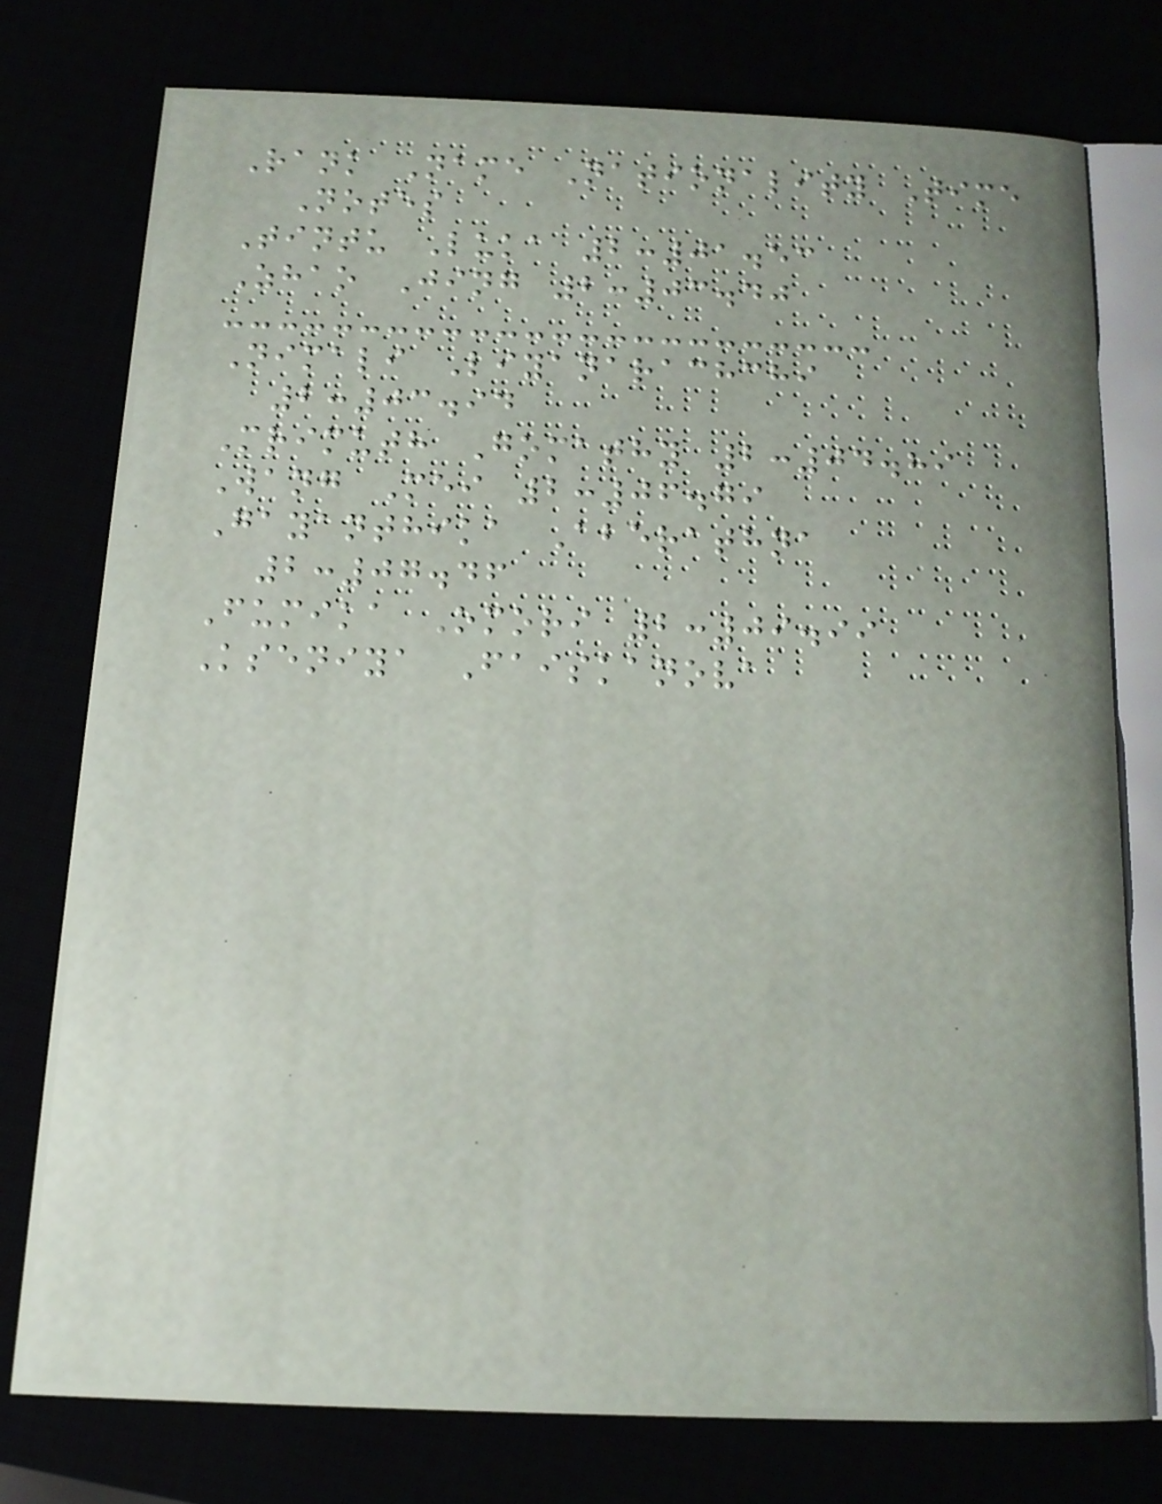Rank Name Nationality Time
Notes
Tintu Luka 2:01.53
Zhao Jing 2:03.40
Nimali Liyanarachchi
2:03.94
Mrimuth Gomathy 2:04.89
Wang Mei 2:06.79
Gayanthika Aberathna
2:07.46
Fumika Omori 2:09.99
Kseniya Faiskanova
